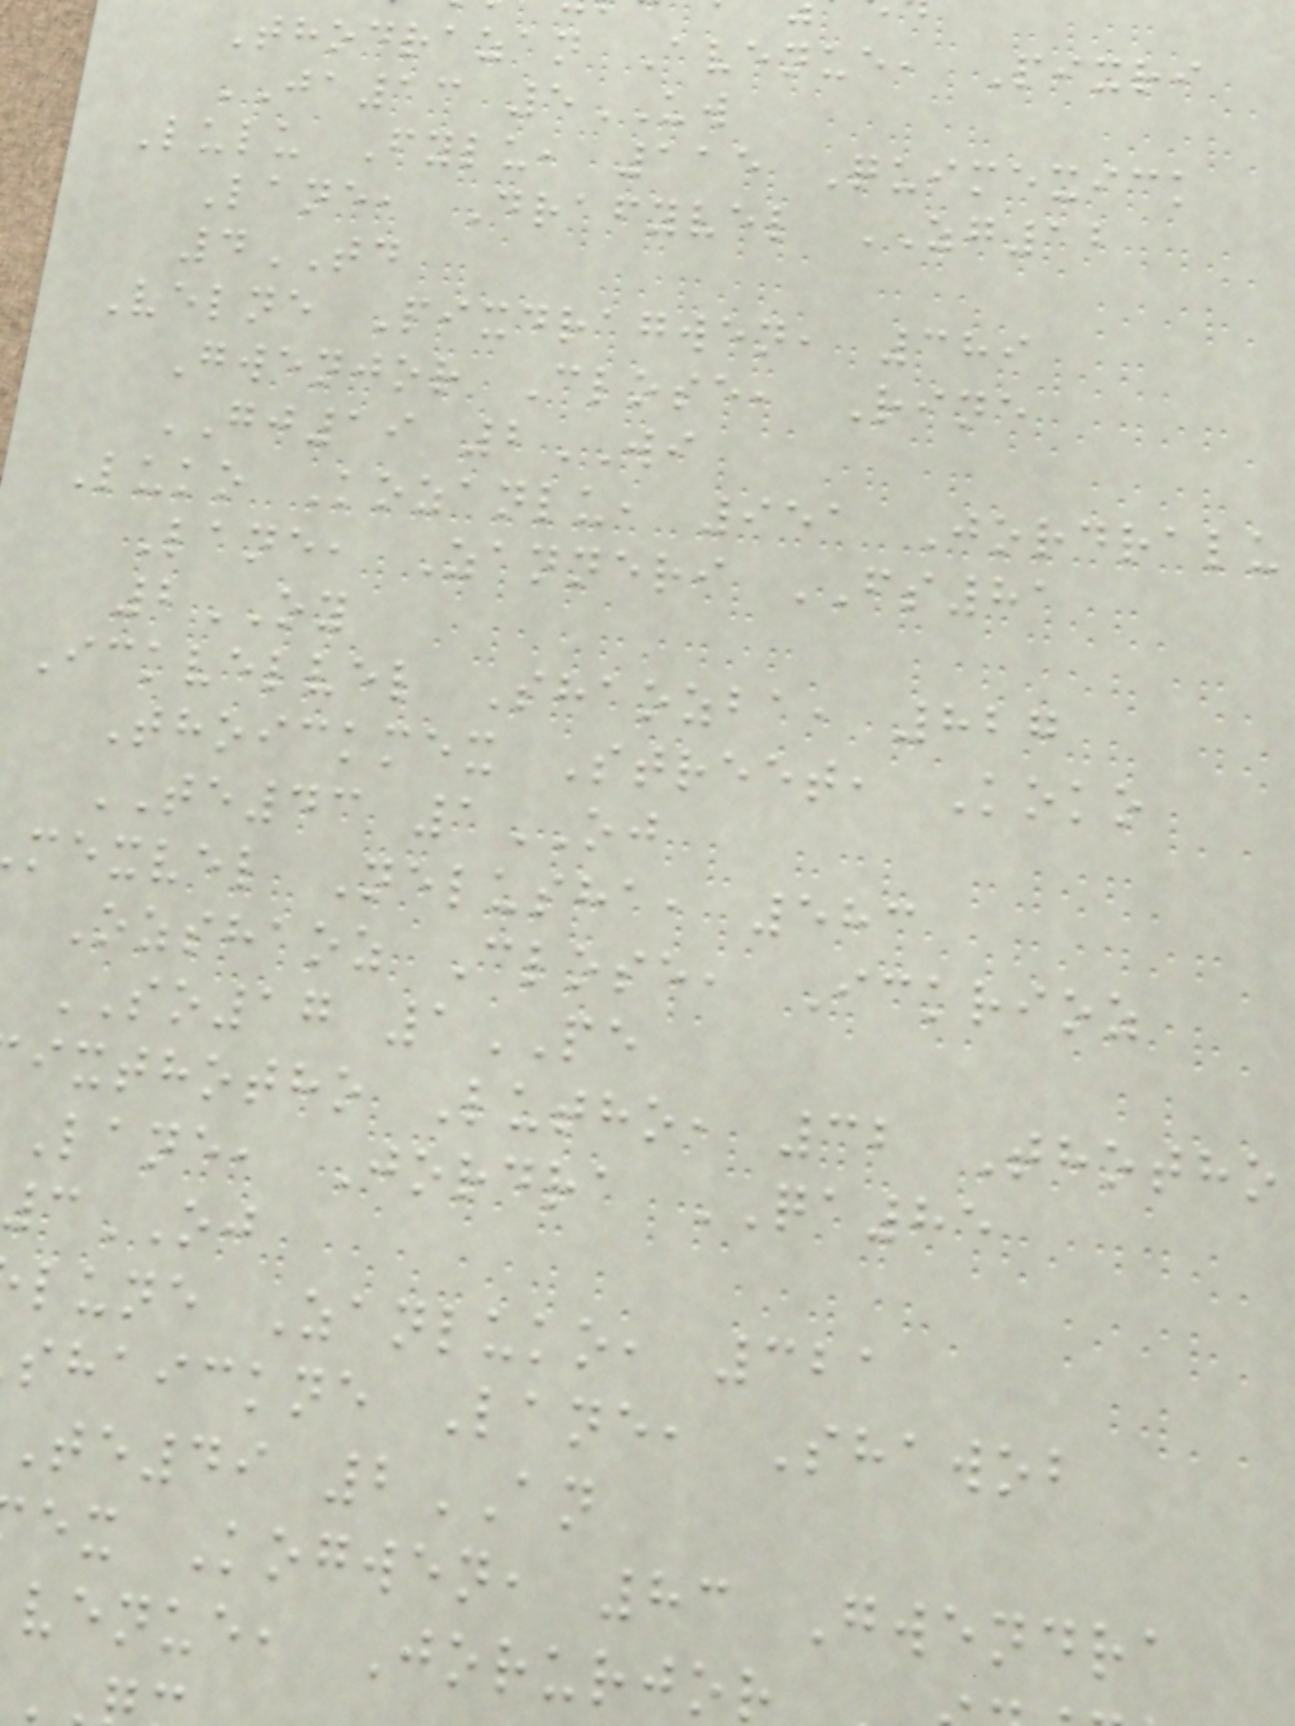Thodrazan Avenue, Pixri
JA13 5UW
Lulu Fylu, 115 Quimexick
Lane, Drafyvel ZG12
4TD
Velne Pixdragwen, 389
Gwenjor Close, Rine
GJ19 2WI
Luko Kozanlu, 951 Jordralu
Lane, Zanneri FS81
2OY
Ickvelvel Shaozba, 827
Thoickmex Street, Koko
TE43 1OJ
mexvel Nelusha, 583
Ozshaoz Close, Ickrioz
SO17 1PE
ixthotho Lutho, 32 Thotho
Lane, Jordra QA85
3OJ
lune Zanluko, 321
shaickne Lane, Shawob
te49 2AN
ex Kogwen, 83 Gwendra
venue, Jorurjor
